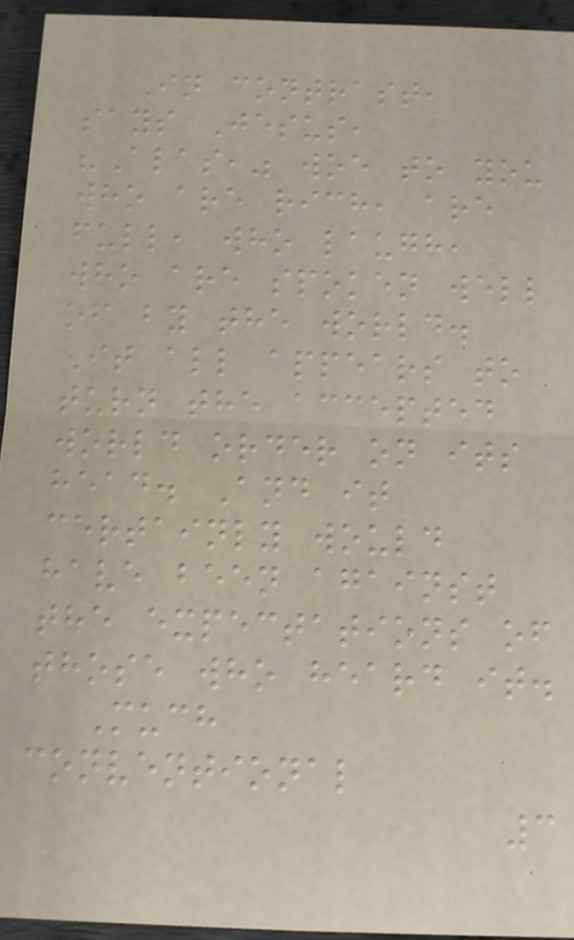In contrast,
says Jesus,
"Alas," woe to you
who are rich, are
full, who laugh,
who are spoken well
of by the world.
It all appears to
turn the accepted
world order on its
head. And it
certainly would
have been against
the expectations of
those who heard it.
Much
conventional
3
